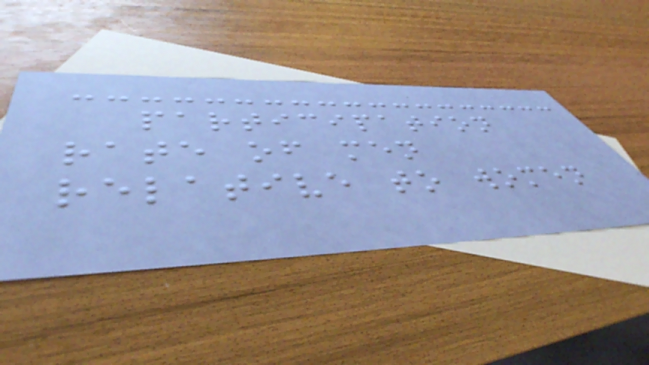participation
rate of men
relative to women
